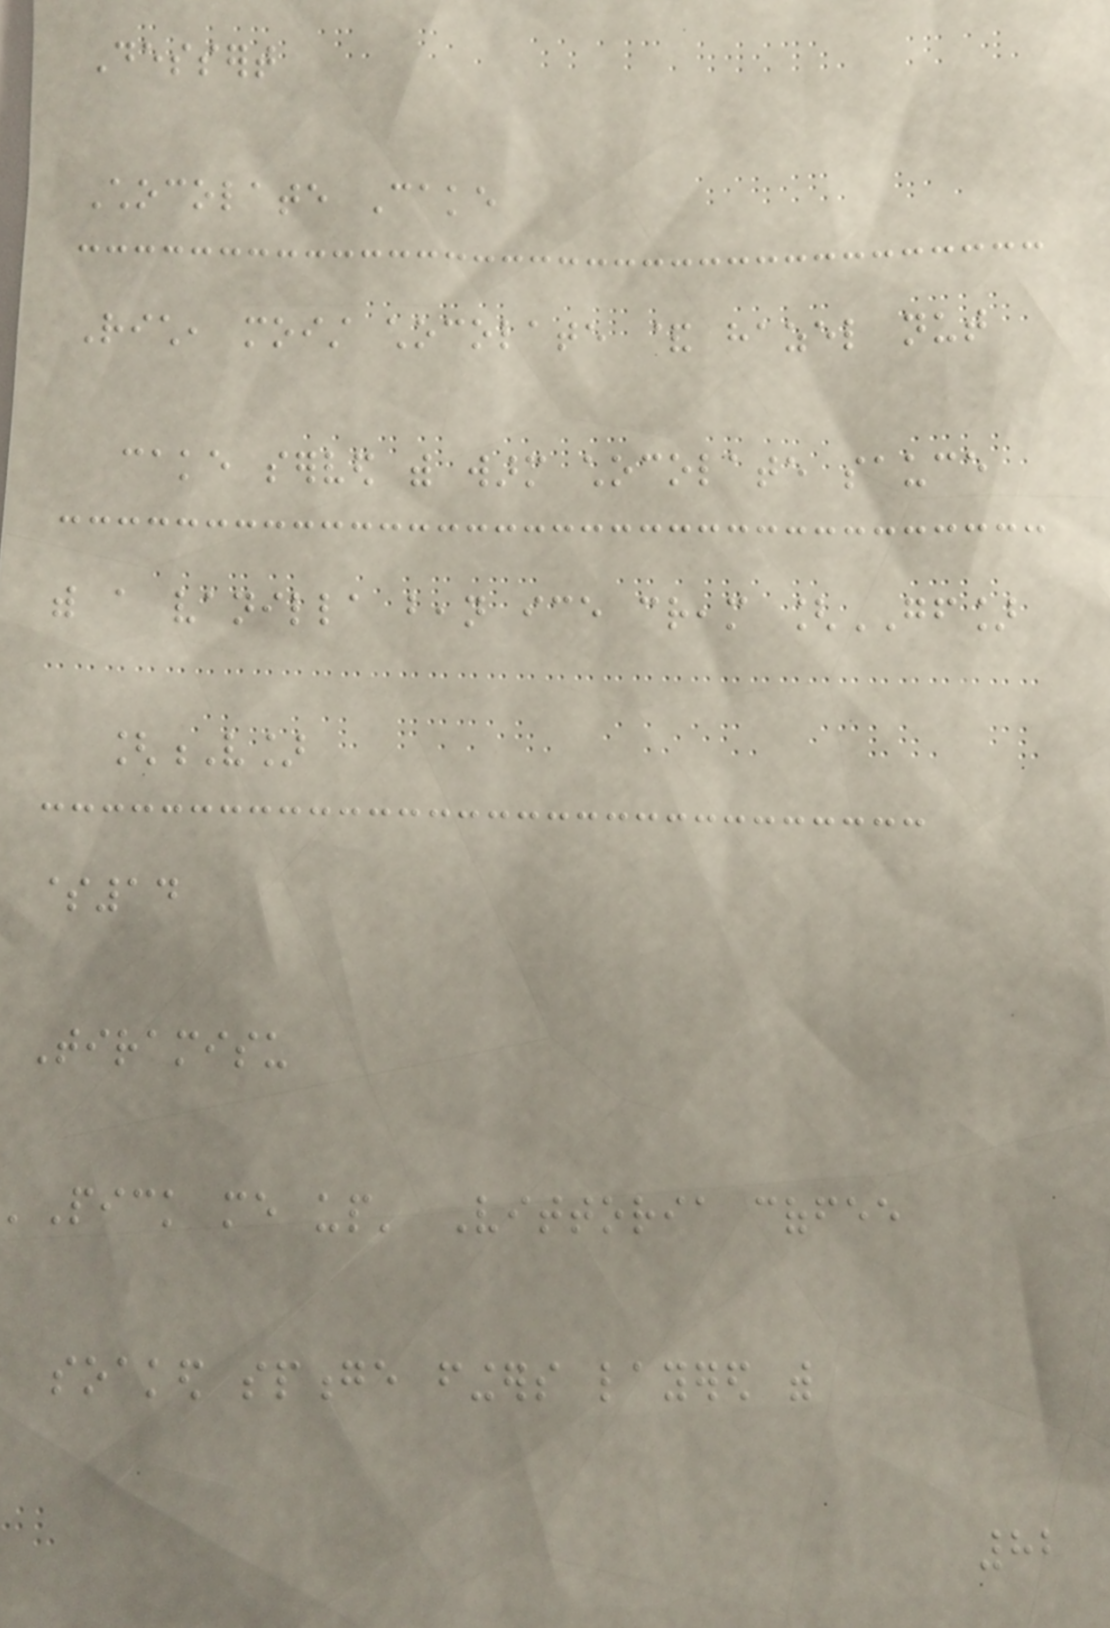Dessert
Chocolate Cake
Rich, moist chocolate & hazel nut
cake served with warm chocolate sauce
with a vanilla bean ice cream [GF]
[V]
$14
Tiramisu
'Pick me up' Vittoria coffee
soaked sponge fingers layered with
82
